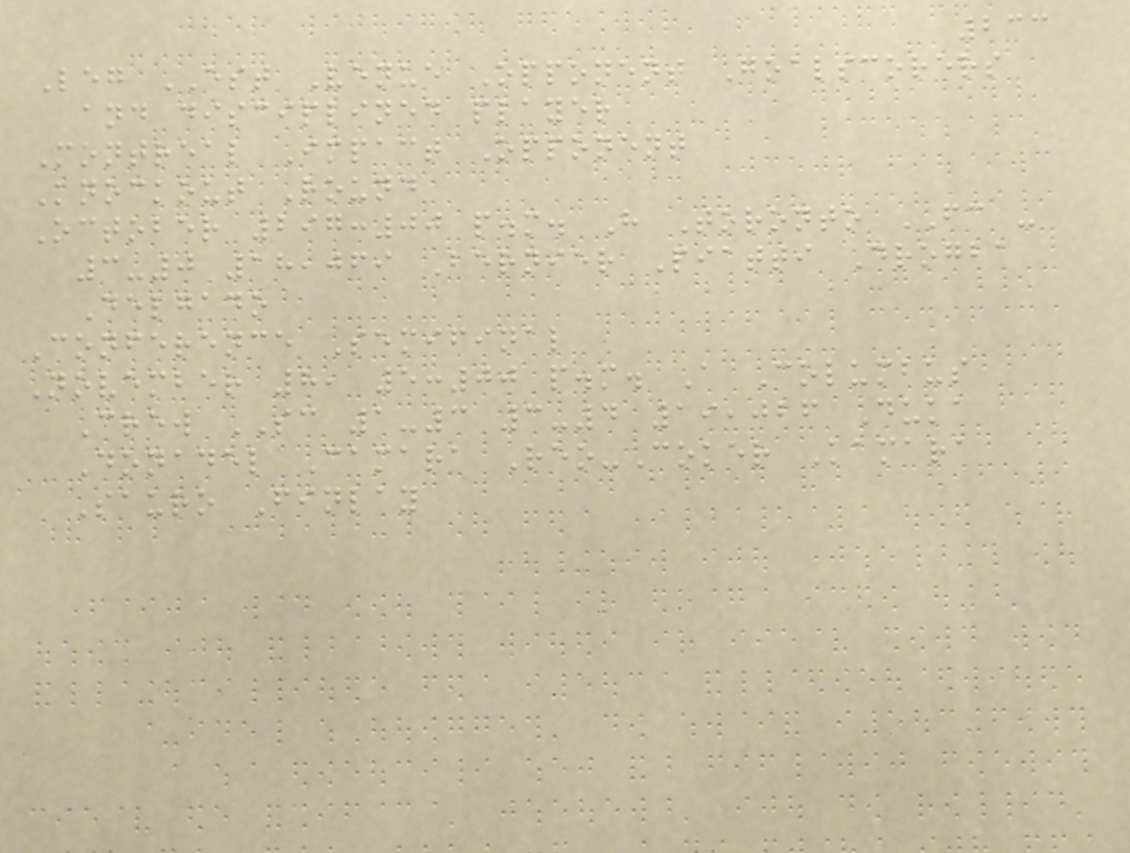233
Leg EST Venue Opponent Goalscorers
and disciplined player
Montreal Impact Opponent
Knockout Round
October 297:00 p.m. H Toronto FC -
3-0 18,069 Bernier Piatti Drogba
Delgado
Conference Semifinal
November 8, 5:00 p.m. A Columbus
Crew SC 1-3 3-4 19,026 Duka
Donadel Camara Reo-Coker Kamara
Sauro Finlay
